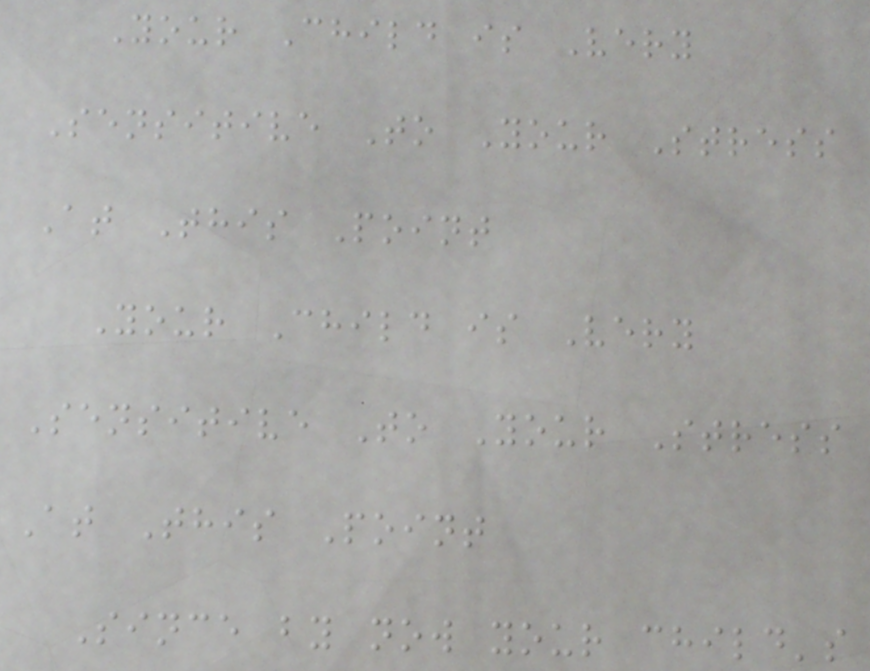Your Child is Very
Sensitive To Your Stress
At This Point
Your Child is Very
Sensitive To Your Stress
At This Point
Since by now your child's
